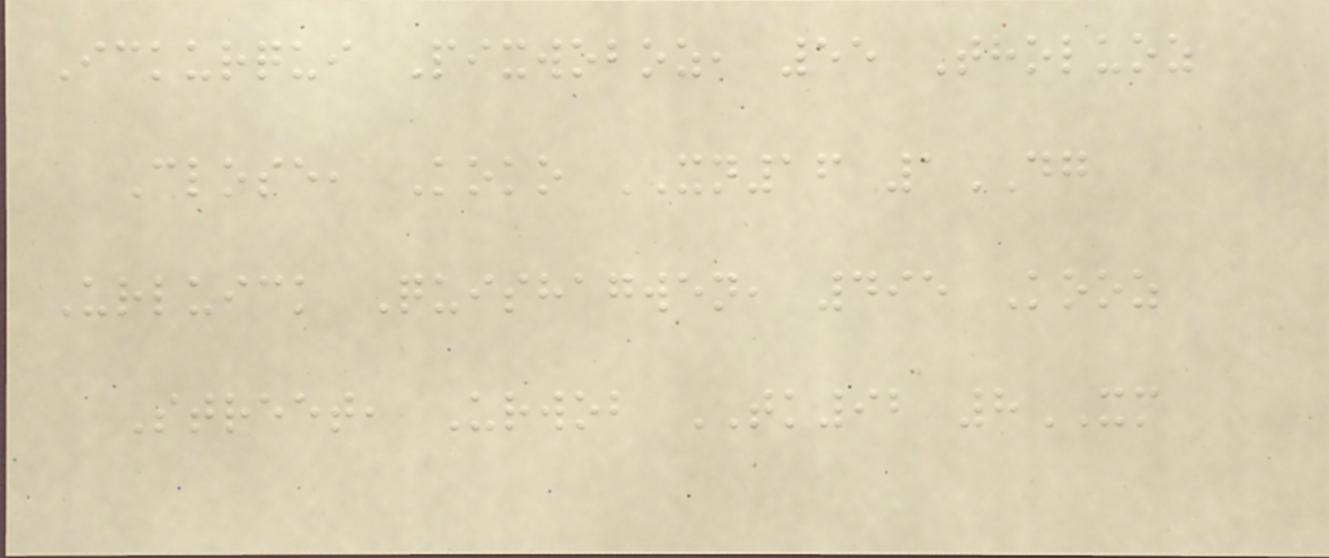Ickurqui Pixwoboz, 55 Tholuoz
Close, Koko XN16 1DG
Urluick Quishagwen, 495 Kooz
Street, Urwob TK92 8XM
